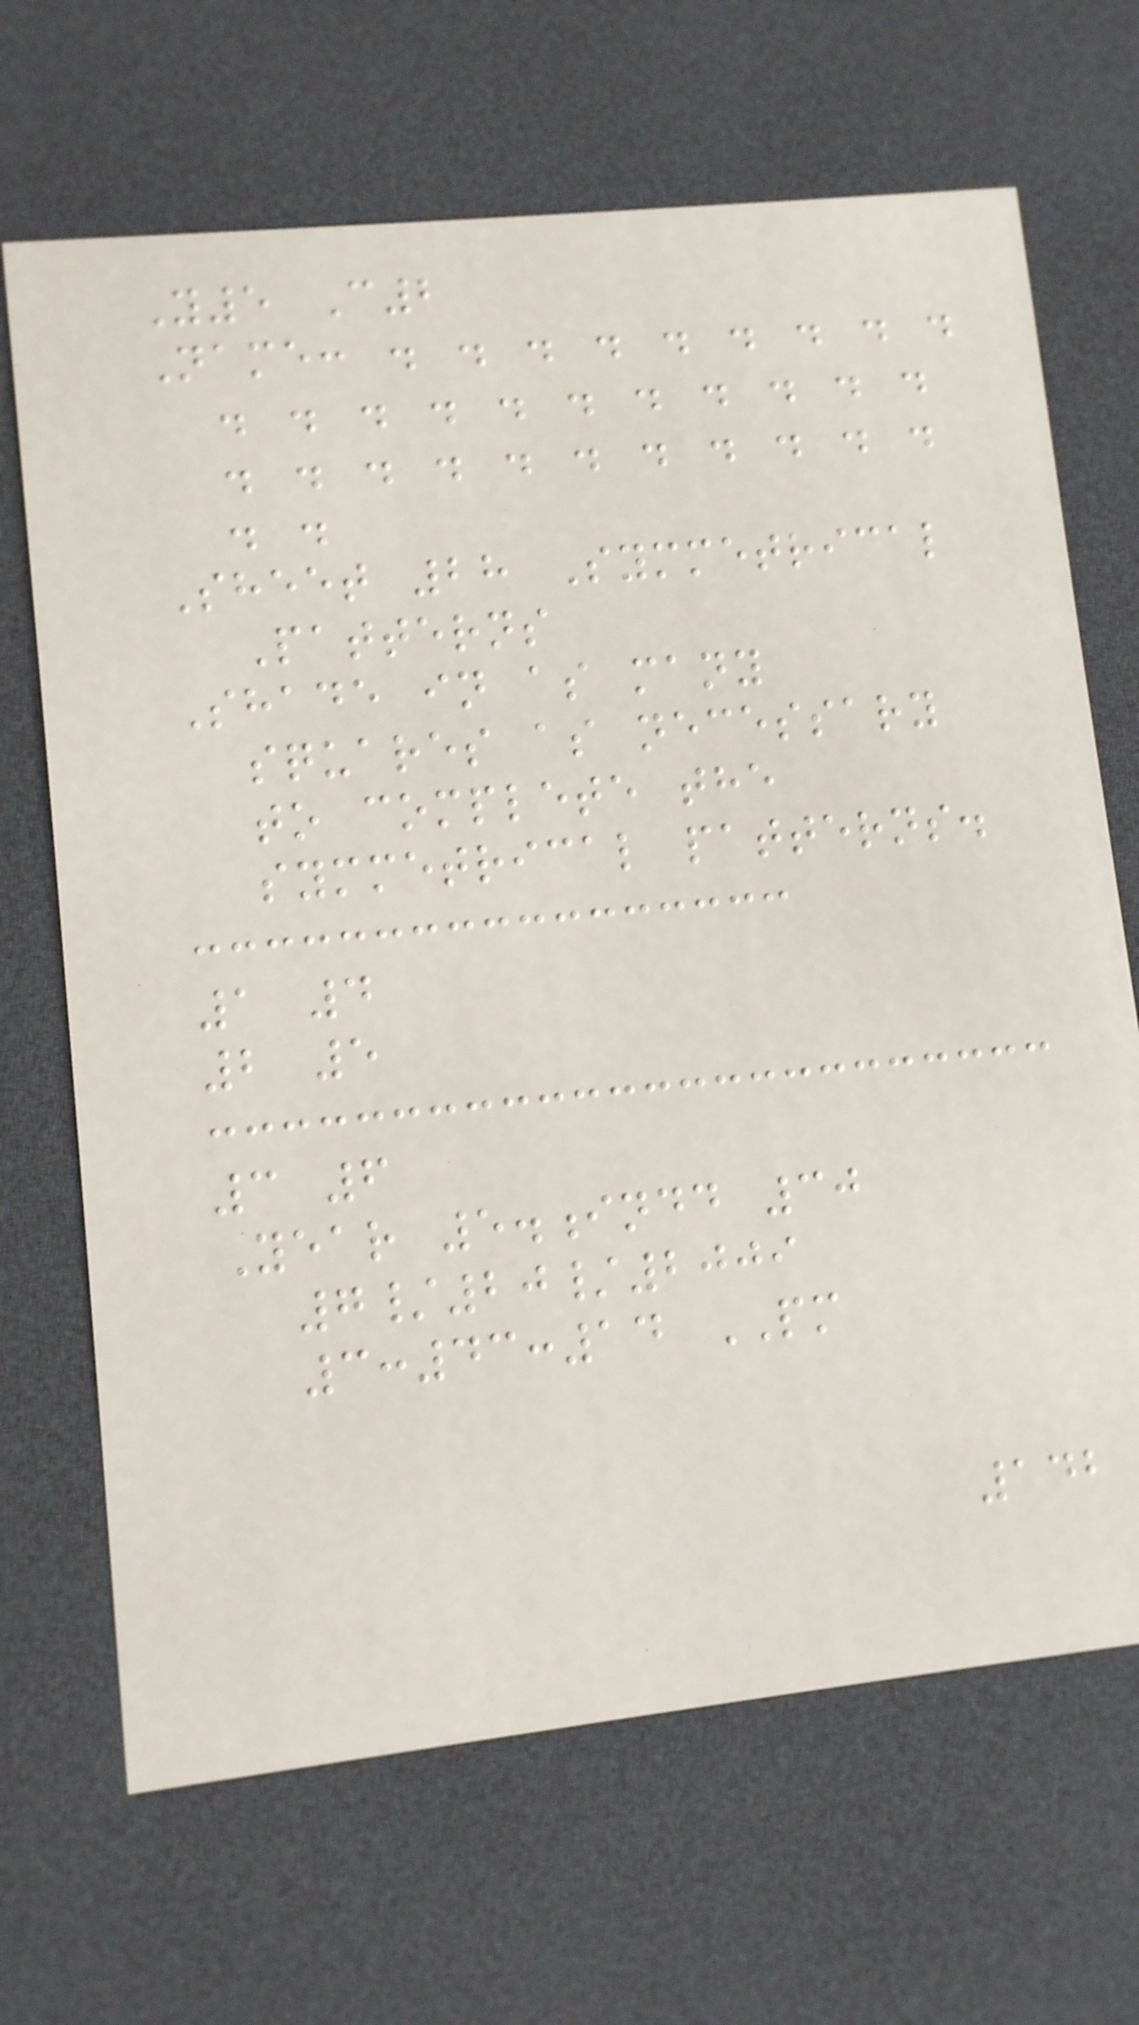Y5 C2
Name: . . . . . . . . .
. . . . . . . . . . .
. . . . . . . . . . .
. .
Sheet 28 Symmetrical
Patterns
Shade in as many
squares as necessary
to complete the
symmetrical patterns.
1 4
2 5
3 6
Year 5.indd 30
7/20/2009
3:43:14 PM
142
